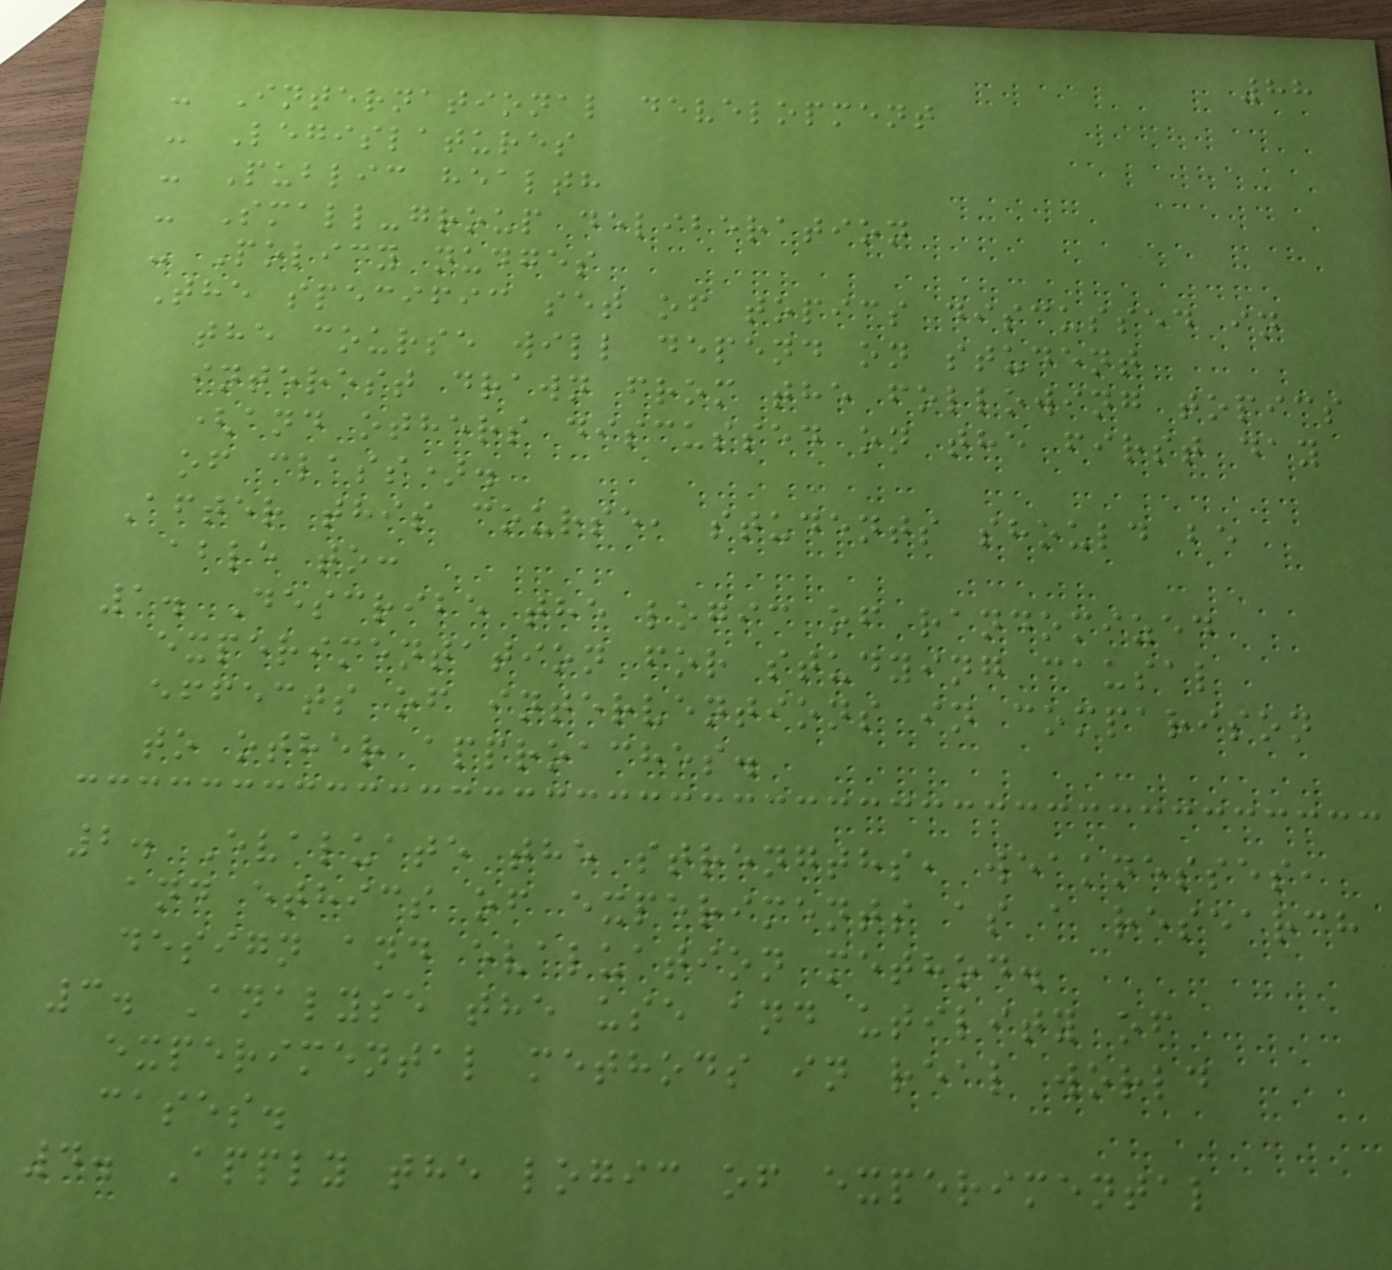88
- International development
- Legislatures
- Public health
- Small-group deliberation
- Policy nudges
The specific set of topics discussed in
the course will depend on student
interest drawn from the following topics
(and others discussed on the first day
of class).
After this course, students should be
able to:
1. Describe the logic of randomized
experimentation for studying causal
effects of interventions in comparison
to other approaches.
2. Evaluate the strengths, weaknesses,
and ethics of experiments as a research
design and evaluation method.
3. Analyse the use and utility of
experimental methods in real world
cases.
4. Apply the logic of experimental
